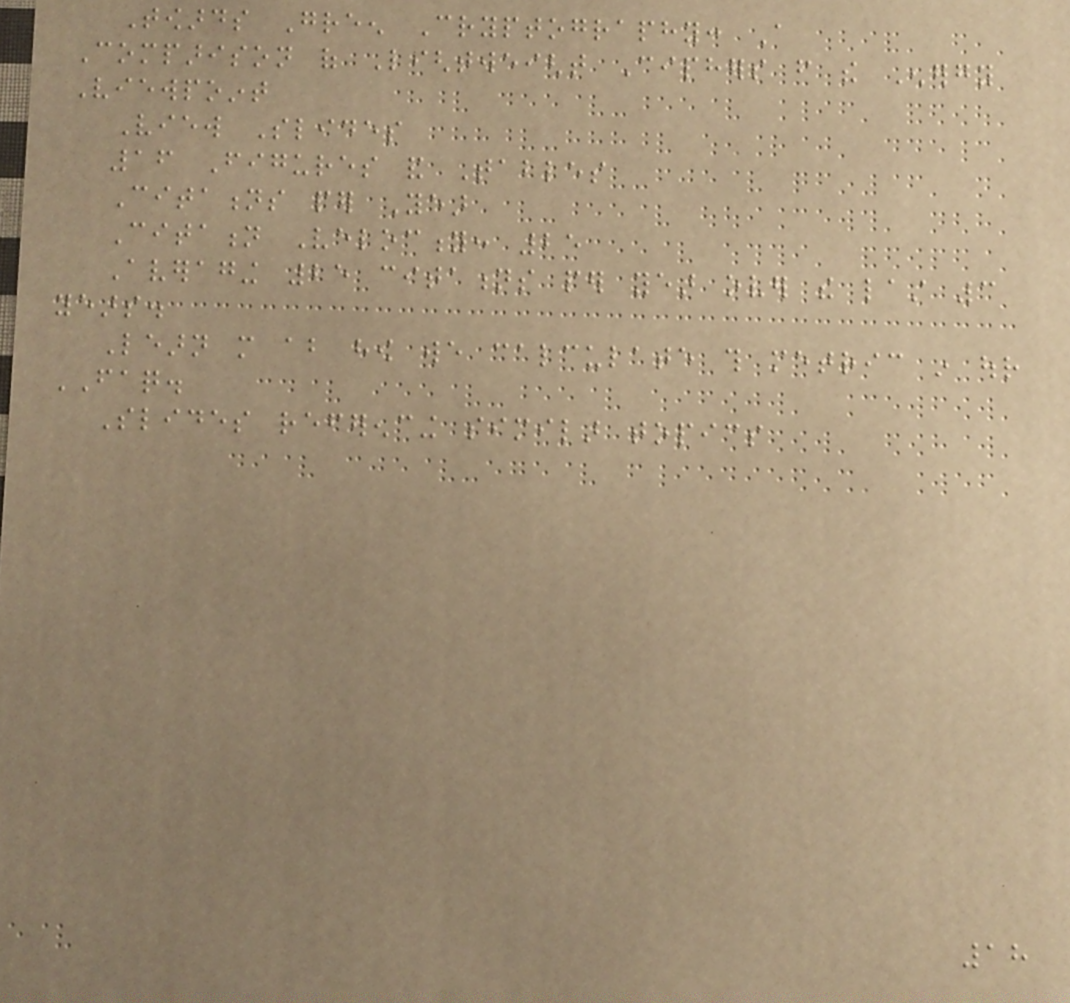Towards Green Cryptography: A
Comparison of Lightweight Ciphers from the Energy
Viewpoint
View Slides
16 Figures and Tables
Citations per Year
Citation Velocity: 25
Averaging 25 citations per year over the last 3
years.
Learn more about how we calculate this metric in our
FAQ.
Slides referencing similar topics
18
